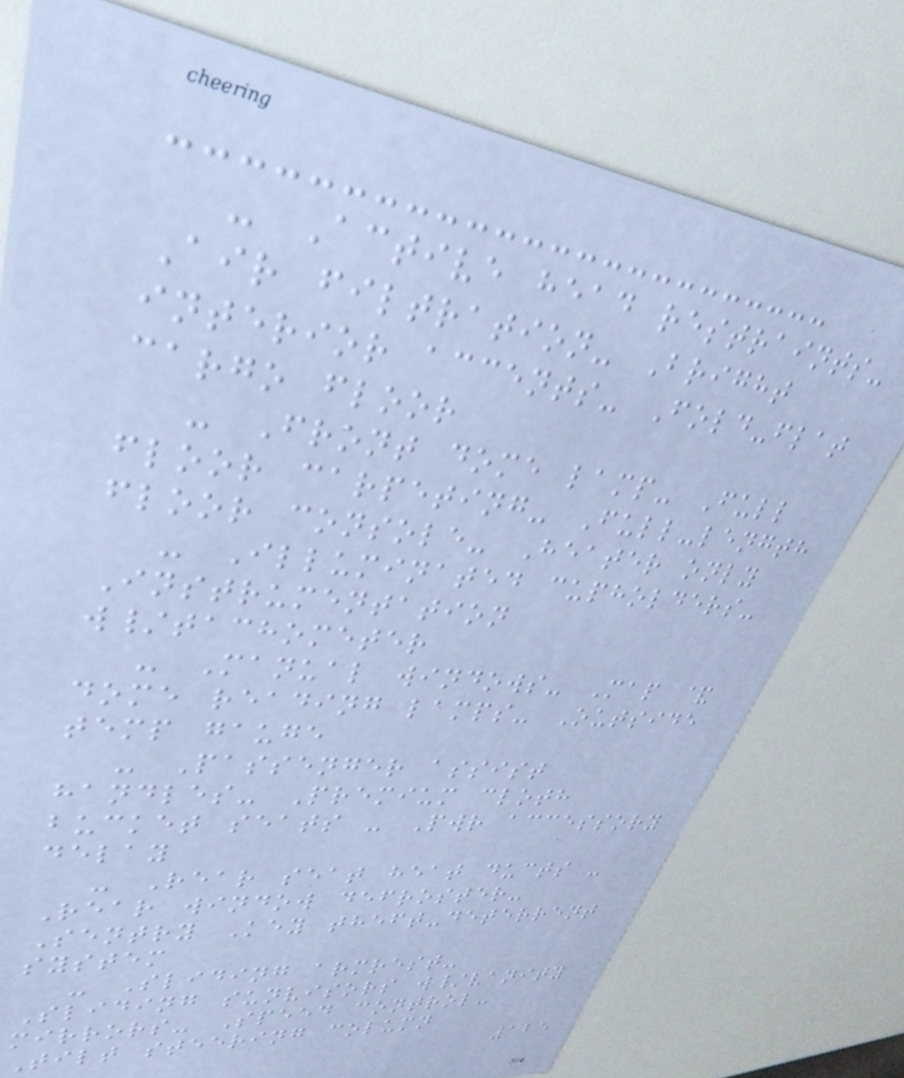- Active head restraints-
Air filtration- Bright
interior accents- Fold-flat
cargo floor
- Front dome lamp- Full
floor carpeting- Full-length
floor console- Heater only
- Illuminated cupholders-
Instrumentation
w/tachometer
- Manual windows- Map &
dome reading lamps- Outside
temp gauge
- Passenger assist
handles- Premium cloth
bucket seats - Pwr accessory
delay
- Rear seat heat ducts -
Rear window defroster-
Sentry Key theft-deterrent
system
- Sliding armrest-
Sliding sunvisors w/vanity
mirrors- Speed control-
Tilt steering column
125
